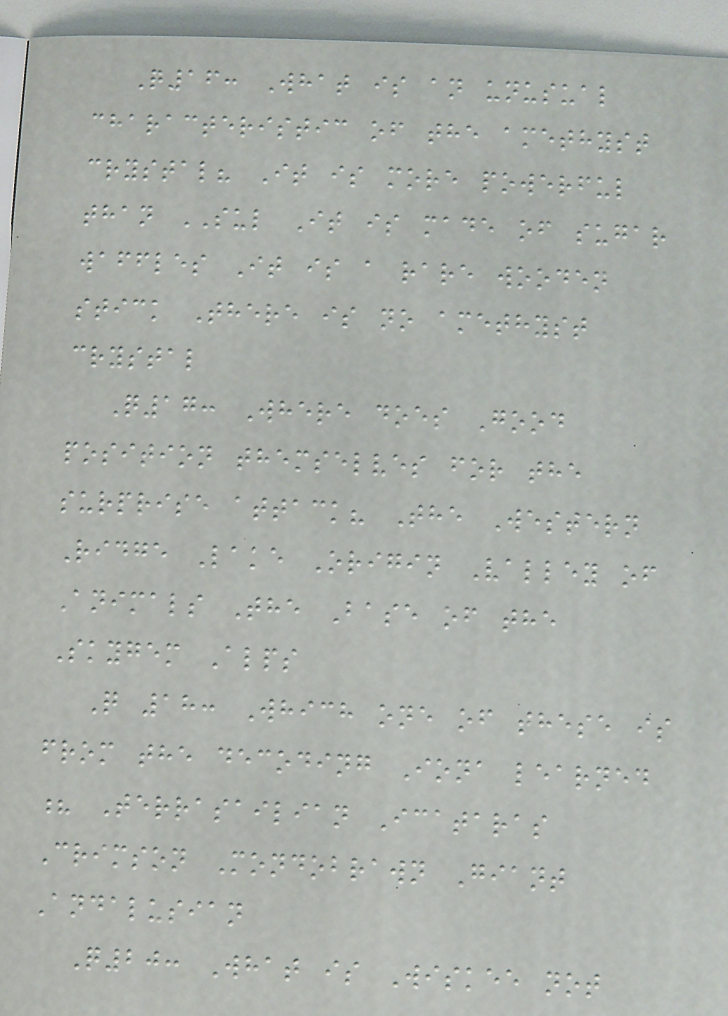Q16: What is an unusual
characteristic of the amethyst
crystal? It is more powerful
than SUL It is made of sugar
waffles It is a rare wooden
stick There is no amethyst
crystal
Q17: Where does Good
position themselves for the
surprise attack? The Western
Ridge Lake Origin Valley of
Animals The Base of the
Skygem Alps
Q 18: Which one of these is
from the decoding Iona learned
? Terrasailian Icataras
Crimson Mondobrawn Giant
Andalusian
Q20: What is Wiskee not
